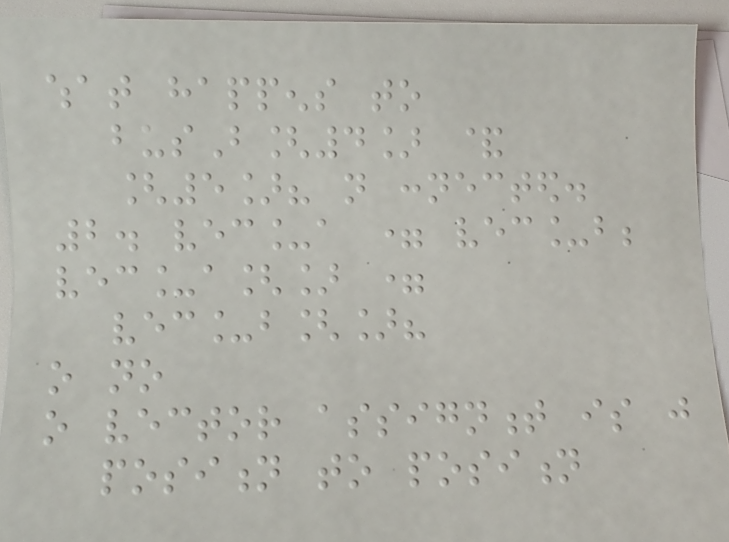what happens to
busB[4] &
[5]? not connected.
2. vec_a = vec_b;
vec_a[] =
vec_b[]?
o no
o vector assignment is just
position to position
